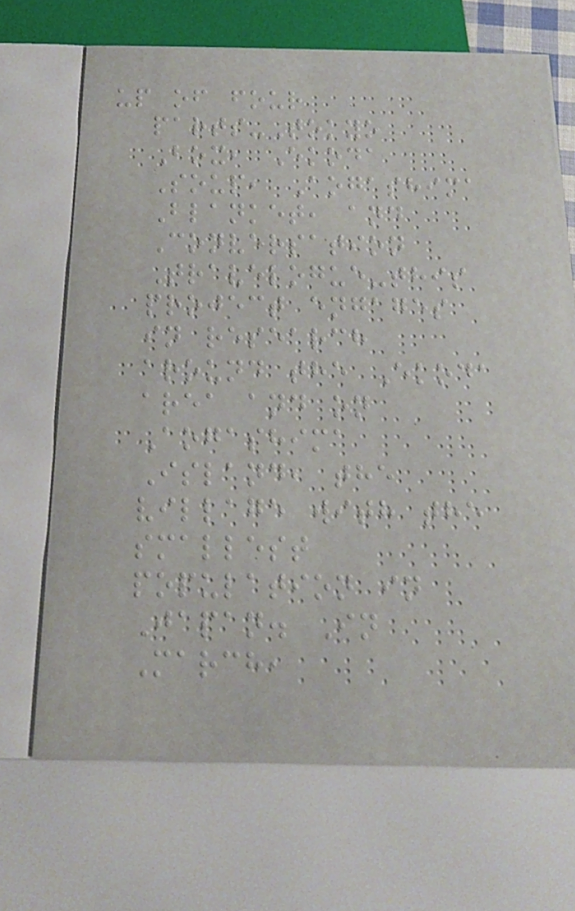up of four
parts-Tokyo
Box, Ekoda
Soup, Aogashima
Blanket, and
Conversation
Travelogue-this
project engages
in research
around the Ekoda
area and on
Aogashima
Island, the
village with the
smallest
population in
Japan. In
March,
